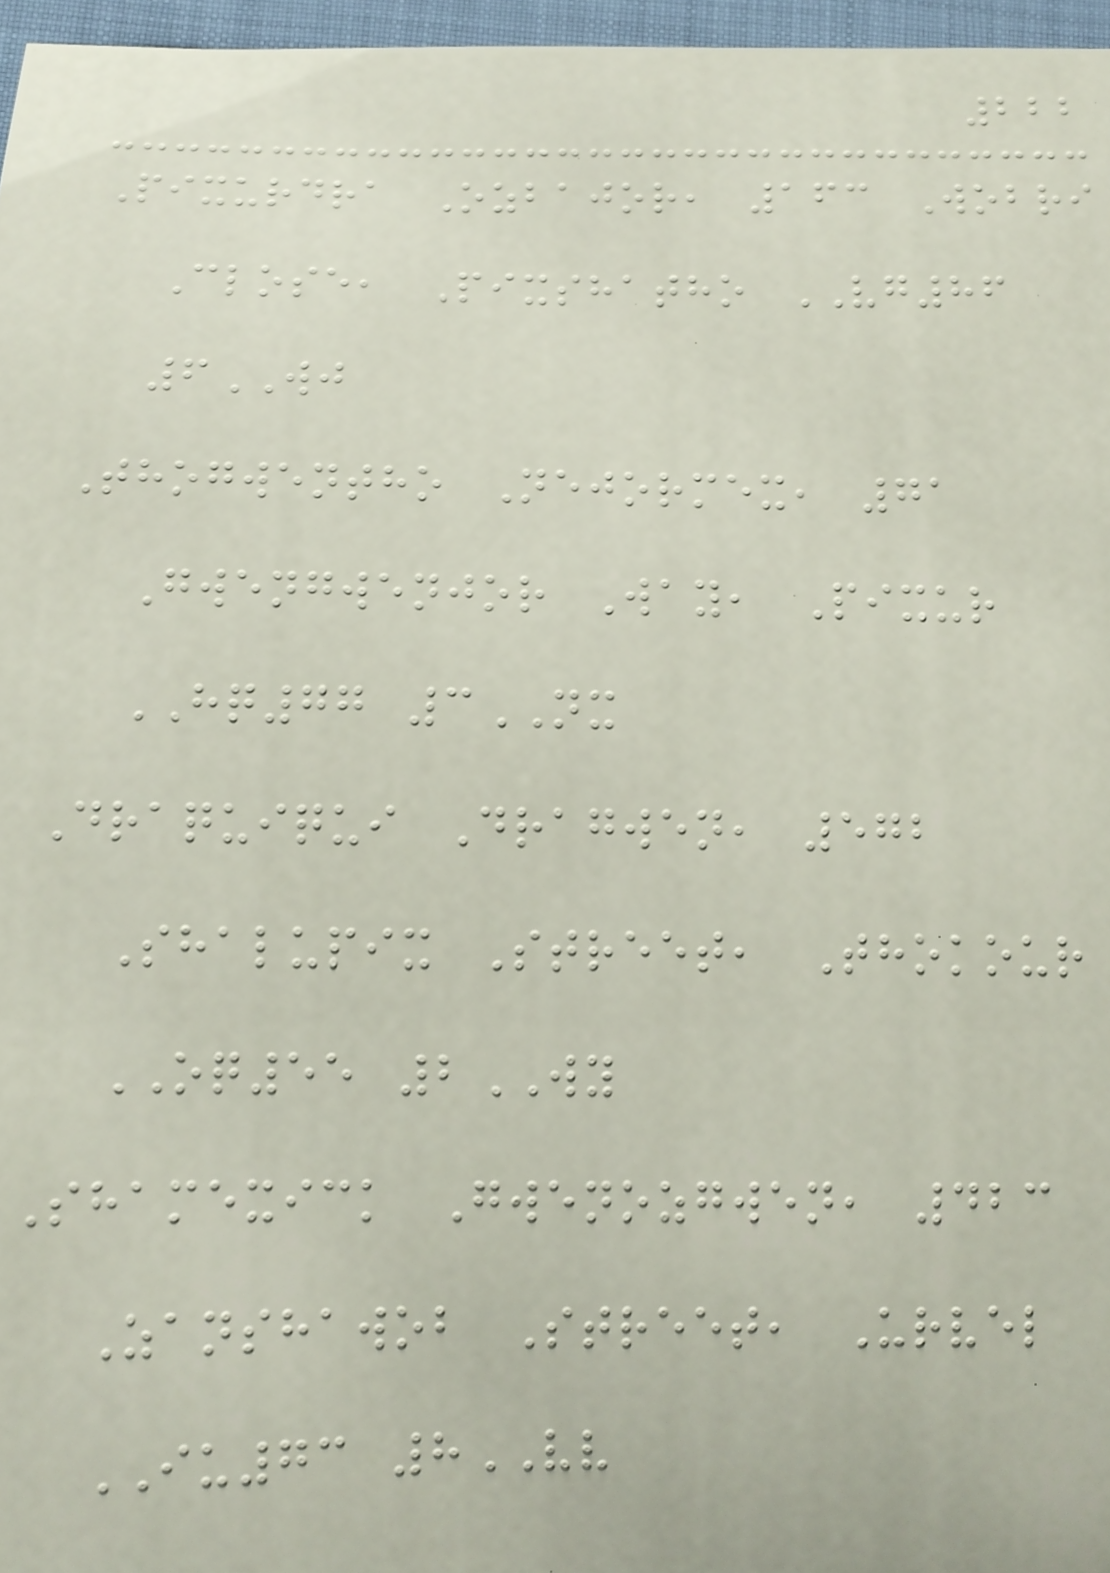222
Pixurdra Ozbajor, 163 Wobri
Close, Pixshatho VG86
6WJ
Thogwentho Nejormex, 71
Gwengwenjor Way, Pixur
HQ77 3NX
Draquiqui Dragwen, 572
Shalupix Street, Thokour
OQ55 2WY
Shamexick Gwenozgwen, 423
Zanshawob Street, Urvel
IU73 8VV
